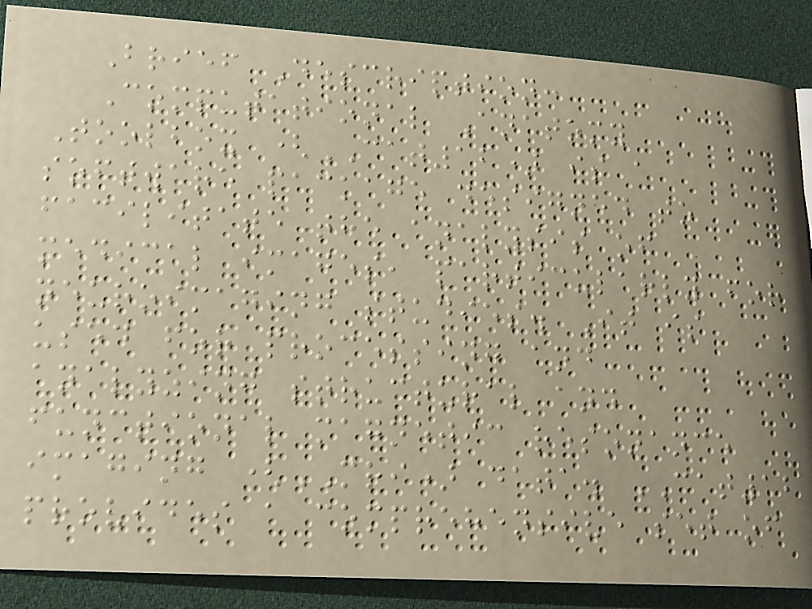Brief Description:
Computational Anatomy
Toolbox (CAT12) is a
software package designed to
facilitate the analysis of
medical images, particularly for
neuroimaging studies. It is
used for processing and
analyzing structural and
functional magnetic resonance
imaging (MRI) data. CAT12
provides a comprehensive set of
